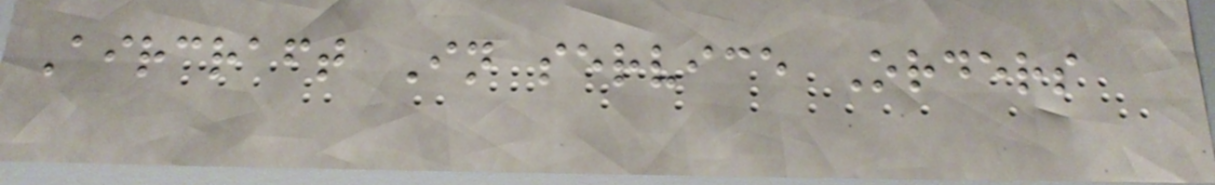Aircraft In service Orders
